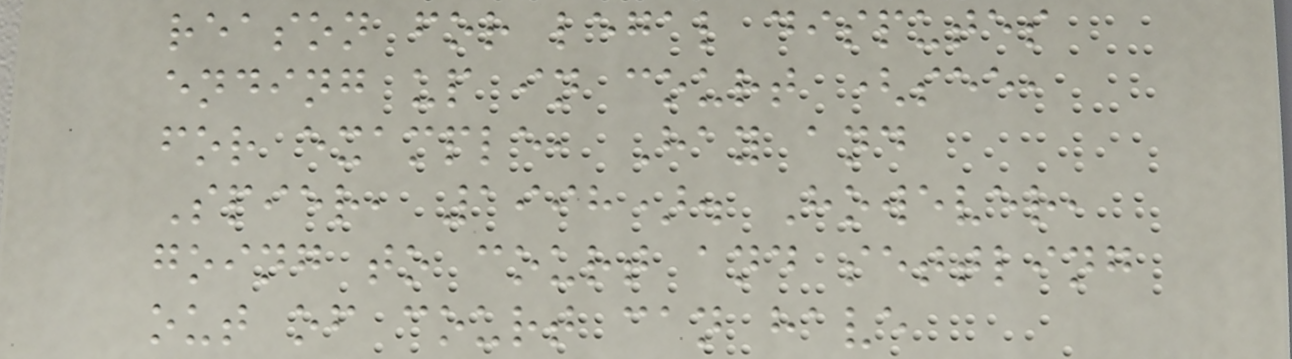reason for legal disputes
ending up in court (see,
for example, Hay and
Spier, 1998). However,
going to court and settling
out of court can have
